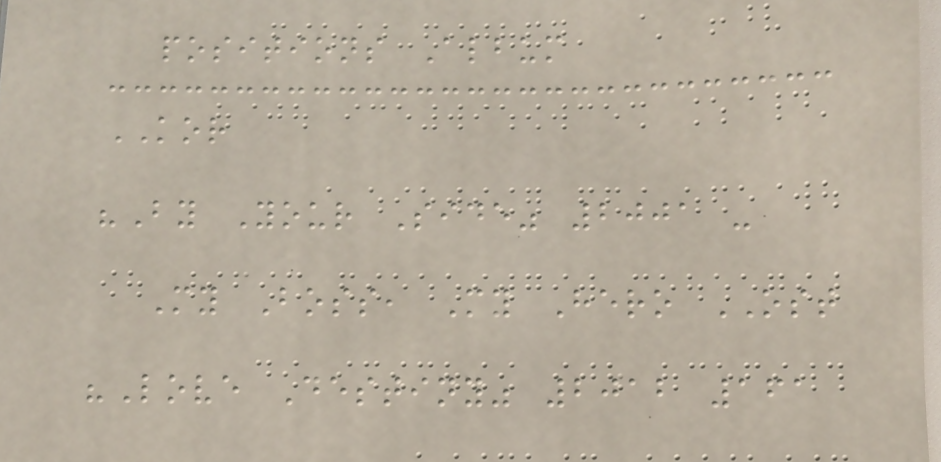positions Album
KOR
"By Your Side" 2001 -
My Boss, My Hero OST
"Love Destiny" 2012 161
